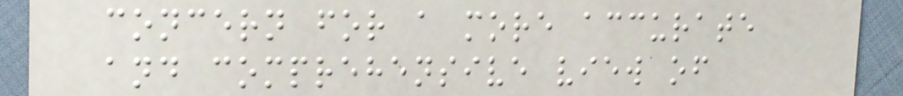concern for a more accurate
and comprehensive view of
